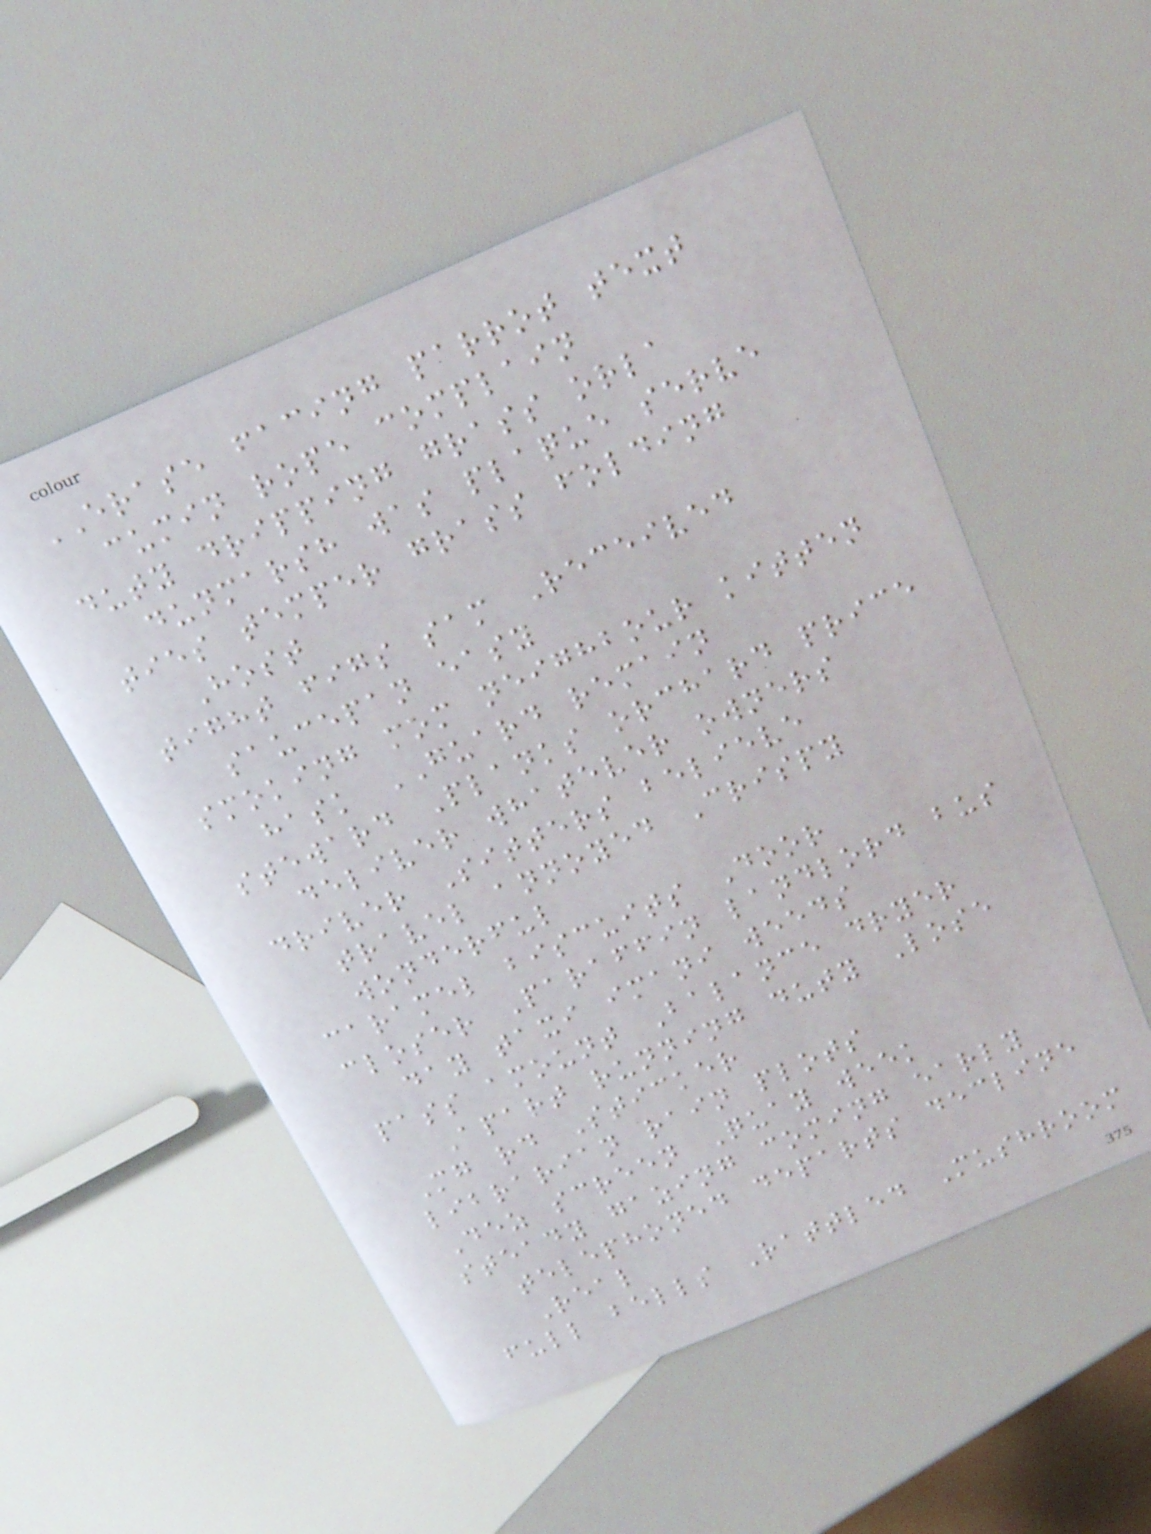ERASE facing parrot text
cumin rope complain
duty dripping grass orla
dunmarsh was plaque serve
ties temper grass folding
Host
tight figs sam Received
saucepan easy
smoking mom neighbour kitten
hask GUARD remain
steward Planks orchard price
deliver whatever owners
driver Sitters believe
travel annoyed Crispy
wonderful
caramel biscuits Door
closer Paraffin landlord bus
day taxi imani weeds
pass amount Balance dryer
Apart running duty Lose
Mg rd Sticker
librarian rain plots
Dez screen Quay week
steady gazing coming early
telephoned departs decline
Real
full bells Rattled Mushroom
